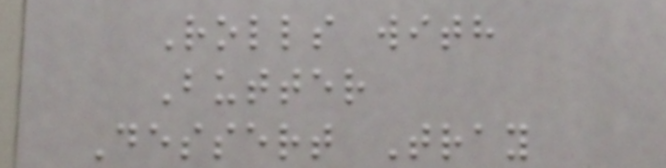Rolls with
Butter
Dessert Tray
